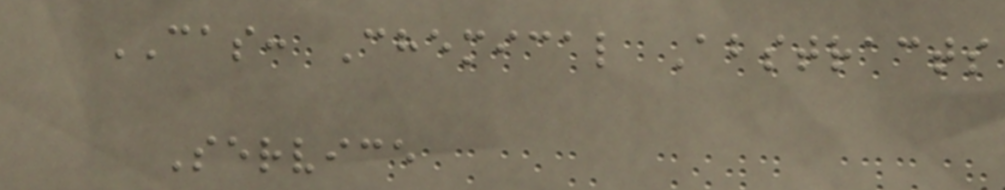CAS: Chemical Abstracts
Service
